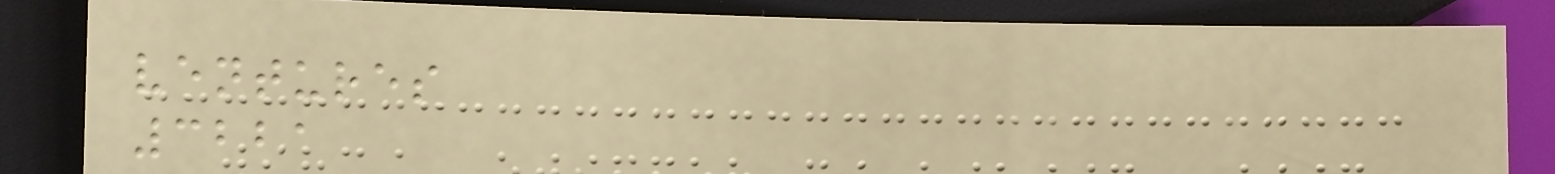ventures
3221
